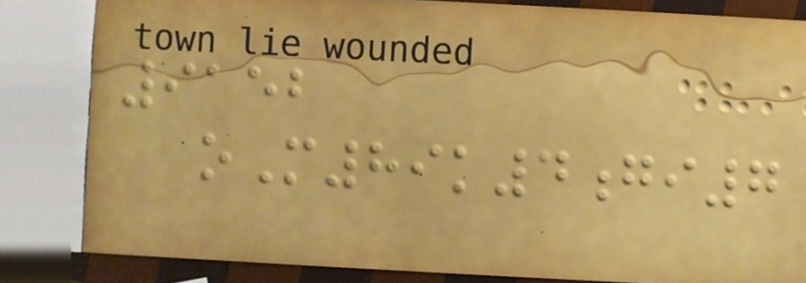9152
oM89k4gi7
